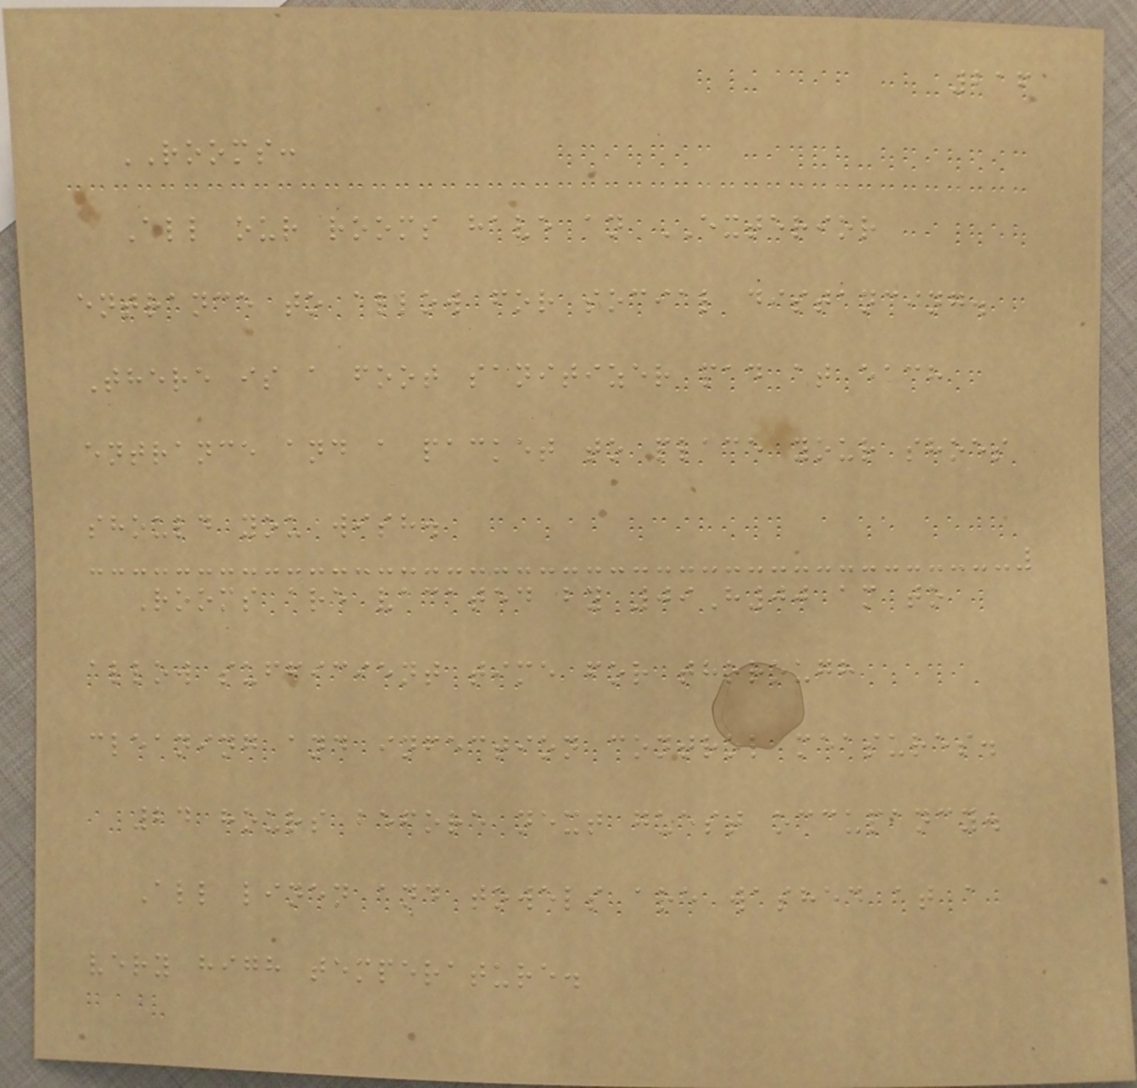216
ROOMS:
All our rooms have an EXTERIOR
entrance to allow for social distancing.
There is a foot sanitizer pad at each
entrance and a packet to place your shoes
should you wish.
Rooms are vacated by 09H00 am to
allow sufficient time for thorough
cleaning and infection control measures.
24 hours before next guest occupancy.
All linen and towels are washed at a
very high temperature.
